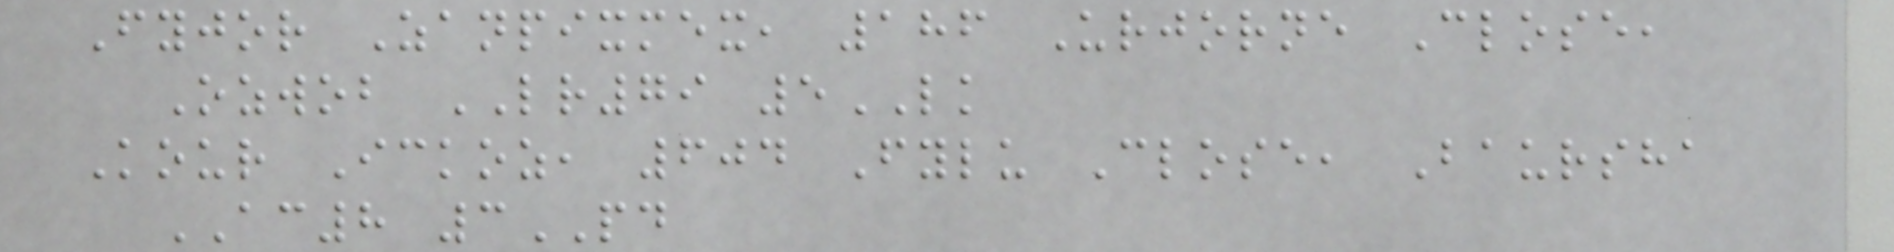Fyjor Zanpixmex, 186 Urjorne Close,
Ozwob LR79 5LK
Kour Ickoz, 604 Fylu Close, Baursha
AC8 3PD
